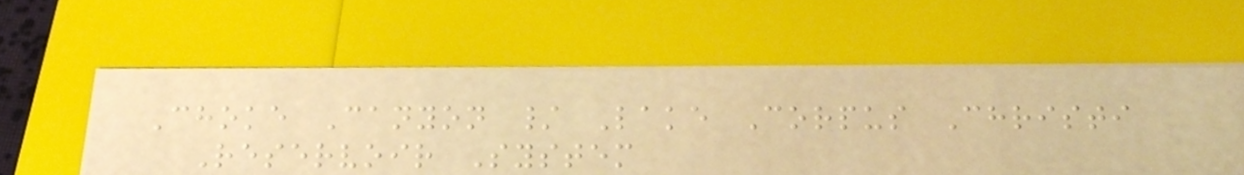Choke Canyon / Lake Corpus Christi
Reservoir System
